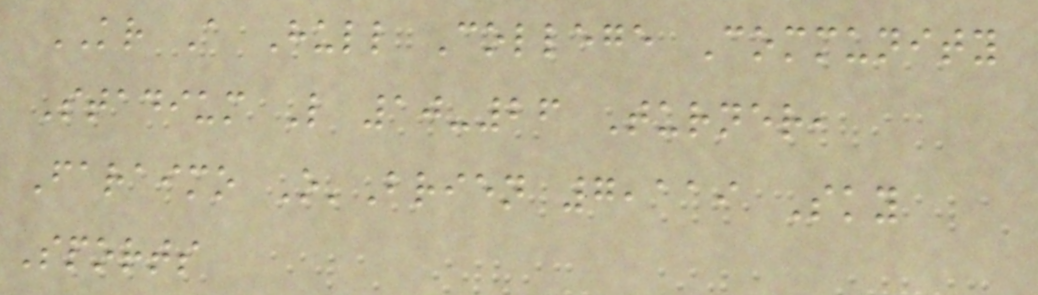KR A Hull College Community
Stadium L 10-26 Turner,
Faraimo O'Brien 7,119 Sky
Sports
